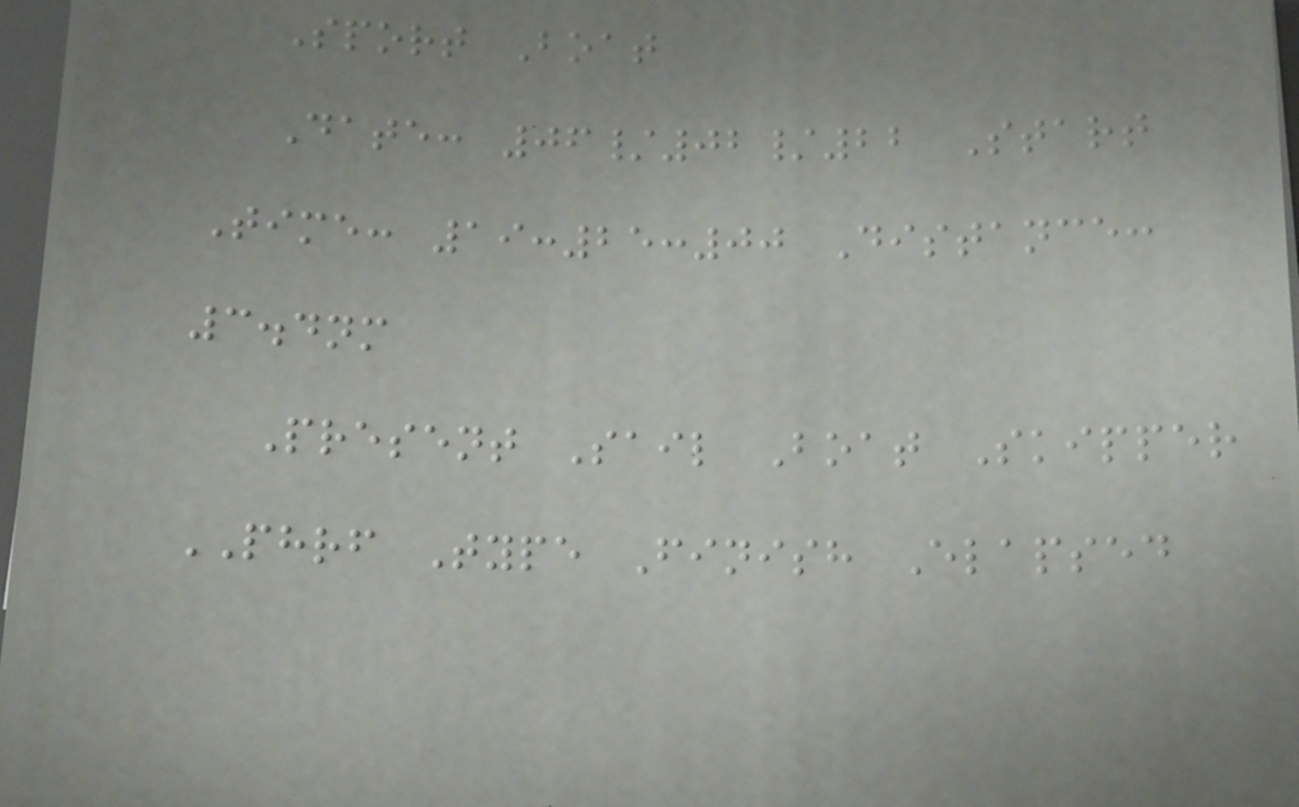Sport Boat
Date: 06/02/22 Start
Time: 19:25:00 Distance:
3.4nm
Present Sail Boat Skipper
PHRF Type Finish Elapsed
